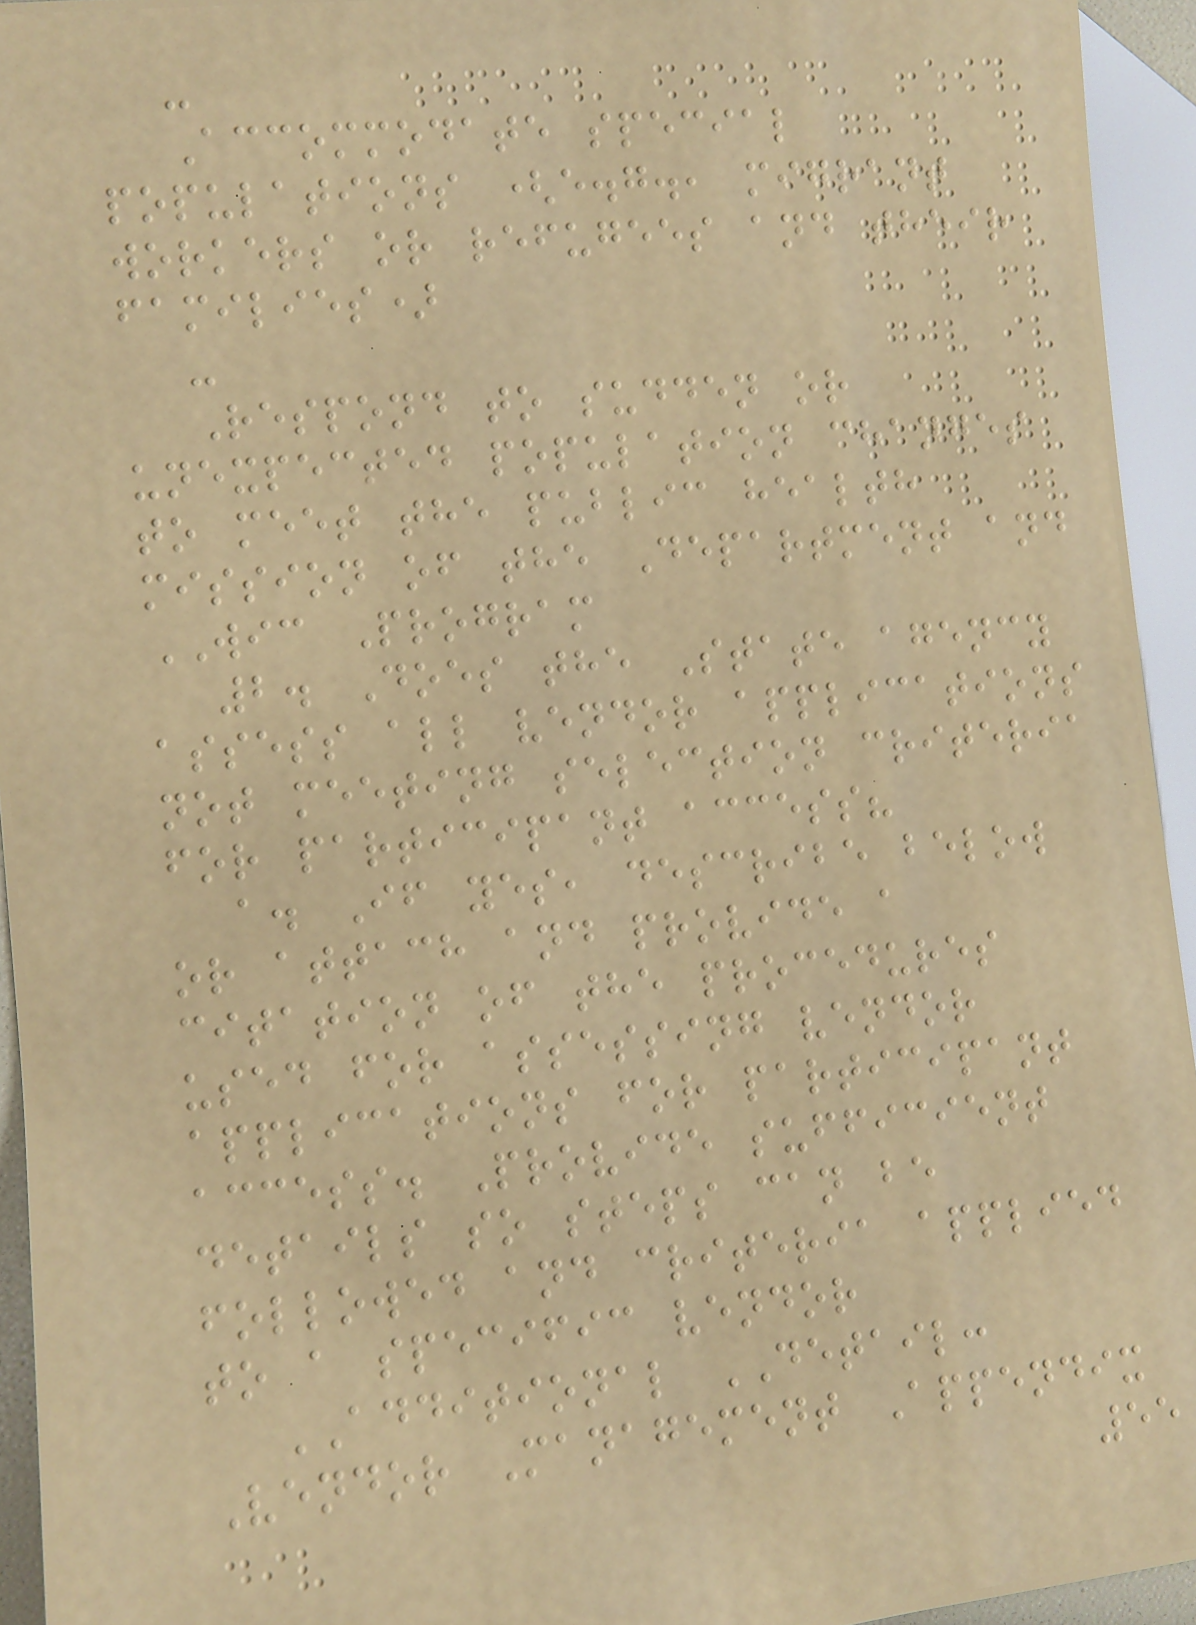-
Accommodate special
populations (e.g., migrant
workers or refugees and their
families)
-
Respond to sudden or
unexpected population changes
to meet the public health
mission of the Department and
WIC Program
2. Does the State agency
assess all vendor applications
not meeting selection criteria
for participant access?
a. If yes, describe below
or attach and provide a
citation of the procedures
used for assessing vendor
applications for participant
access. Provide sufficient
details so steps can be
followed and criteria applied
to a specific vendor
ADDITIONAL DETAIL:
Vendor Management Appendix
55
